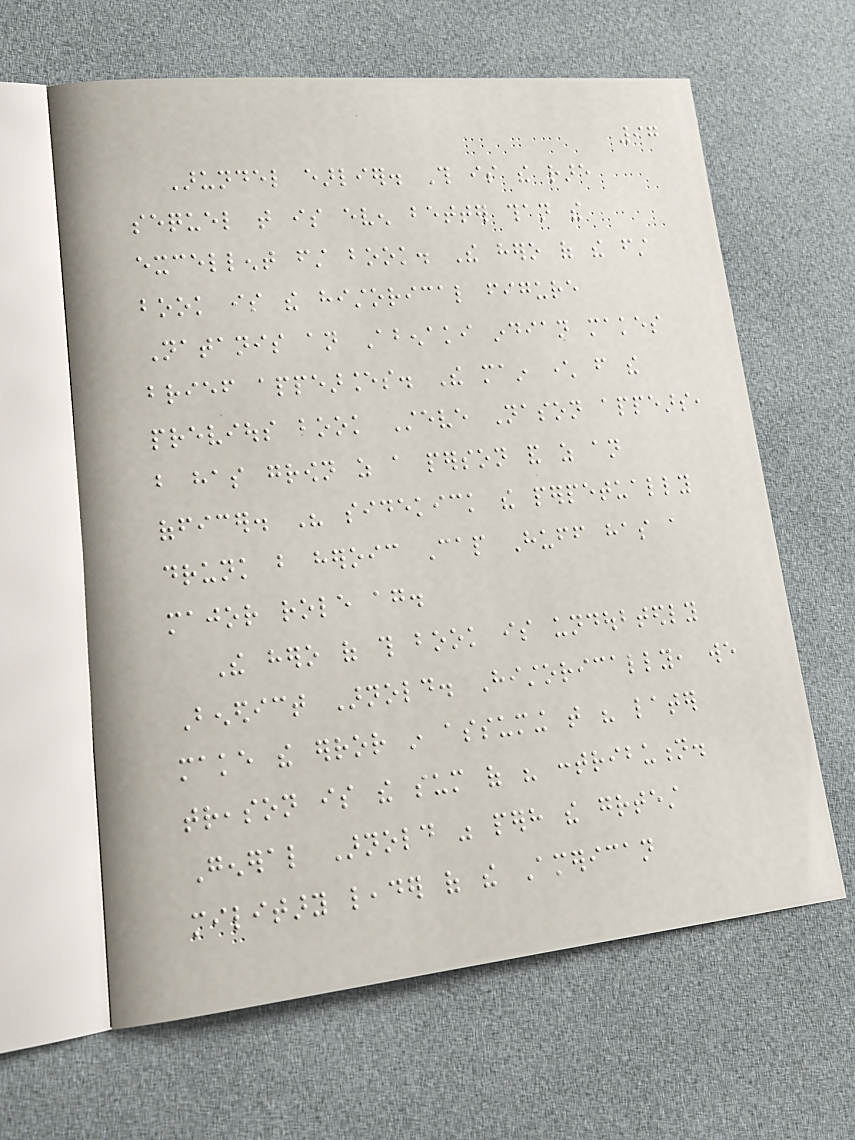97
Arundel earlier. This is the rare
sequel that is even better than the
excellent first book. The hero of the first
book is the historical figure
Natanis an Abenaki indian makes
brief appearances. The main character from the
previous book Steve Nason appears,
but has grown as a person and as an
officer. His sidekick the perpetually
drunk but heroic Cap Huff has a
major role again.
The hero of this book is undoubtedly
Benedict Arnold. Historically, we
make the error in assuming that his later
treason is the sum of his contribution.
General Arnold was perhaps the greatest
military leader of the American
